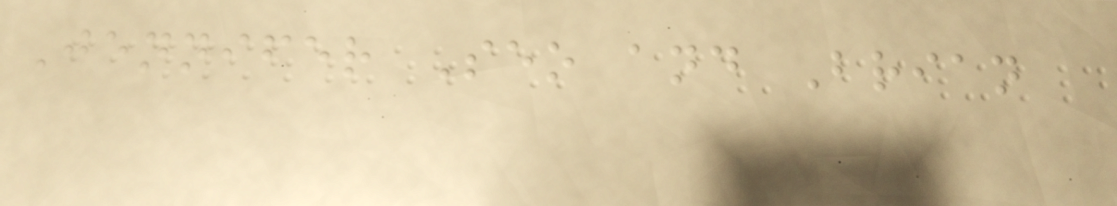Jennifer Seo and Brian
